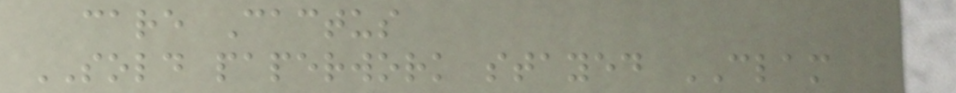care Cactus
SOLD paperwork stayed CLAM
